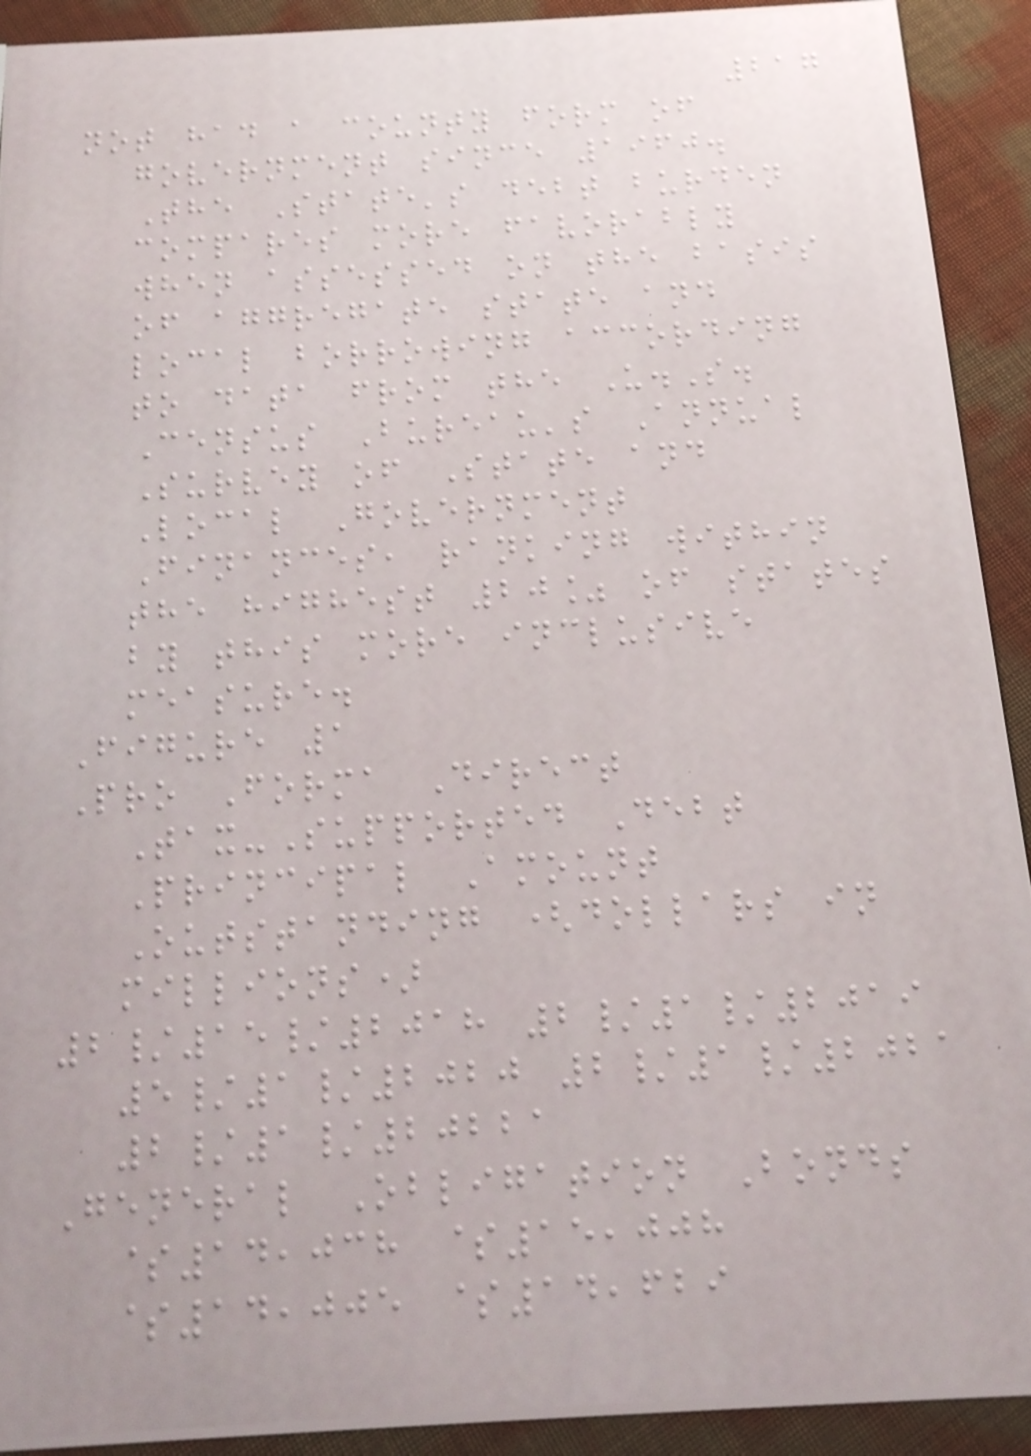217
not had a county form of
government since 1960.
The State's debt burden
compares more favorably
when assessed on the basis
of aggregate state and
local borrowing according
to data from the U.S.
Census Bureau's Annual
Survey of State and
Local Government
Finances, ranking within
the highest 20% of states
by this more inclusive
measure.
Figure 1
Pro Forma Direct
Tax-Supported Debt
Principal Amount
Outstanding (dollars in
millions)
2/15/2018 2/1/2019
5/1/2020 2/1/2021
2/1/20221
General Obligation Bonds
$14,038 $15,008
$14,005 $14,629
